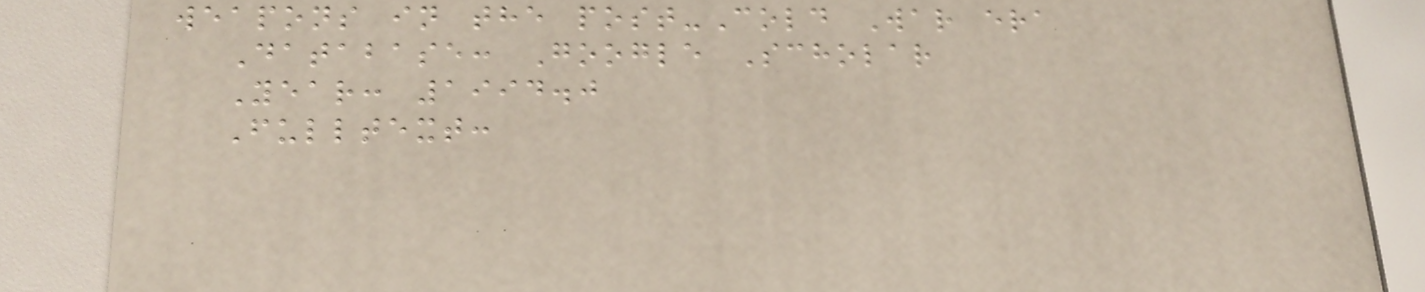weapons in the post-Cold War era
Database: Google Scholar
Year: 1994.0
Fulltext:
